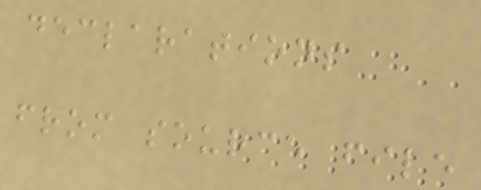declarations
from source file
